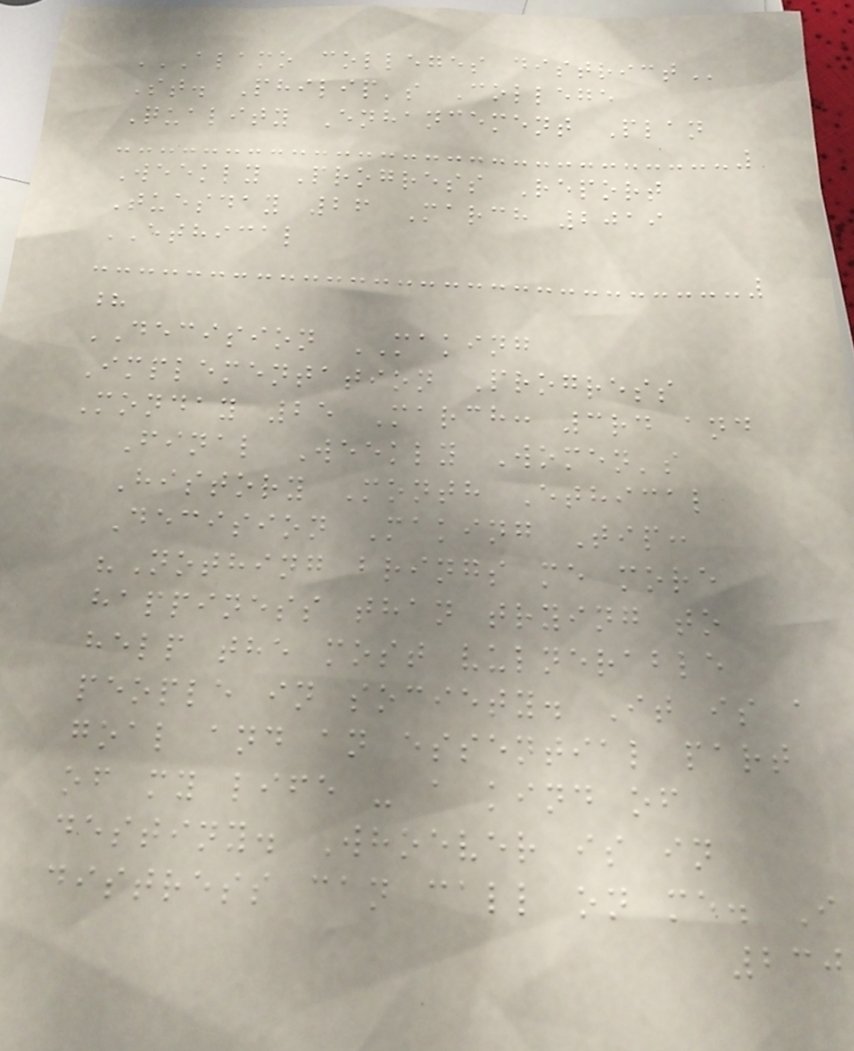ALAMO COLLEGES DISTRICT
St. Philip's College
Quality Enhancement Plan
Weekly Progress Report
Tuesday 26 March 2019
ETHICAL
?
DECISION MAKING
Implementation Progress
Monday 25 March: 3rd and
Final Weekly Women's
History Month Ethical
Decision Making Tip:
"Nothing brings me more
happiness than trying to
help the most vulnerable
people in society. It is a
goal and an essential part
of my life - a kind of
destiny. Whoever is in
distress can call on me. I
230
